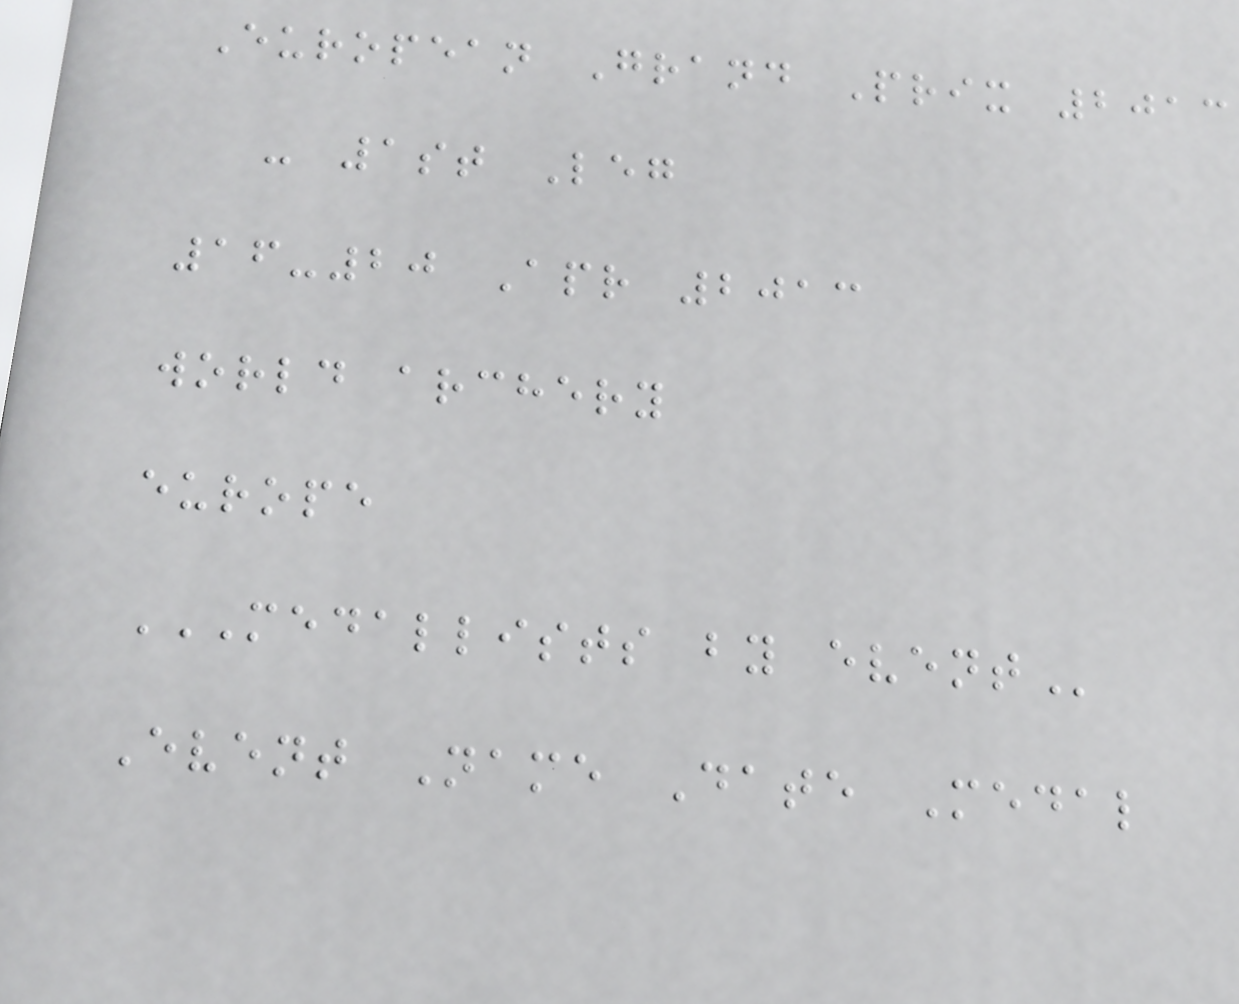European Grand Prix 2013
- 1st Leg
16-20 Apr 2013
world archery
europe
MEDALLISTS BY EVENT
Event Name Date Medal
